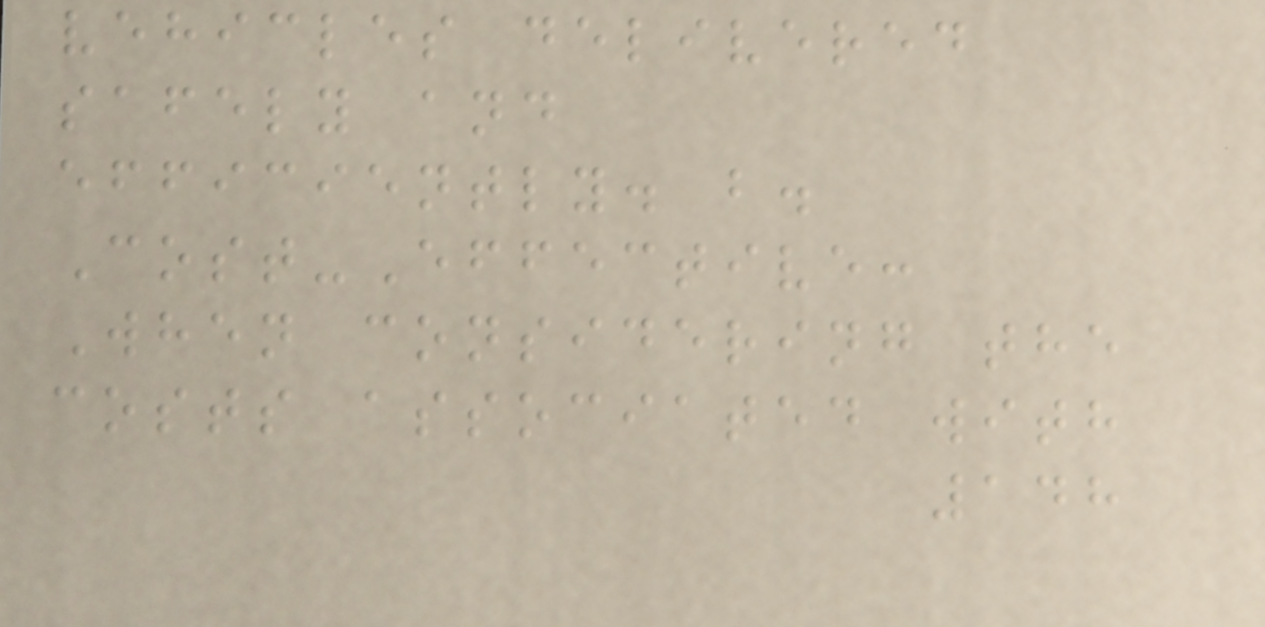vehicles delivered
safely and
efficiently. b.
Cost-Effective:
When considering the
costs associated with
148
